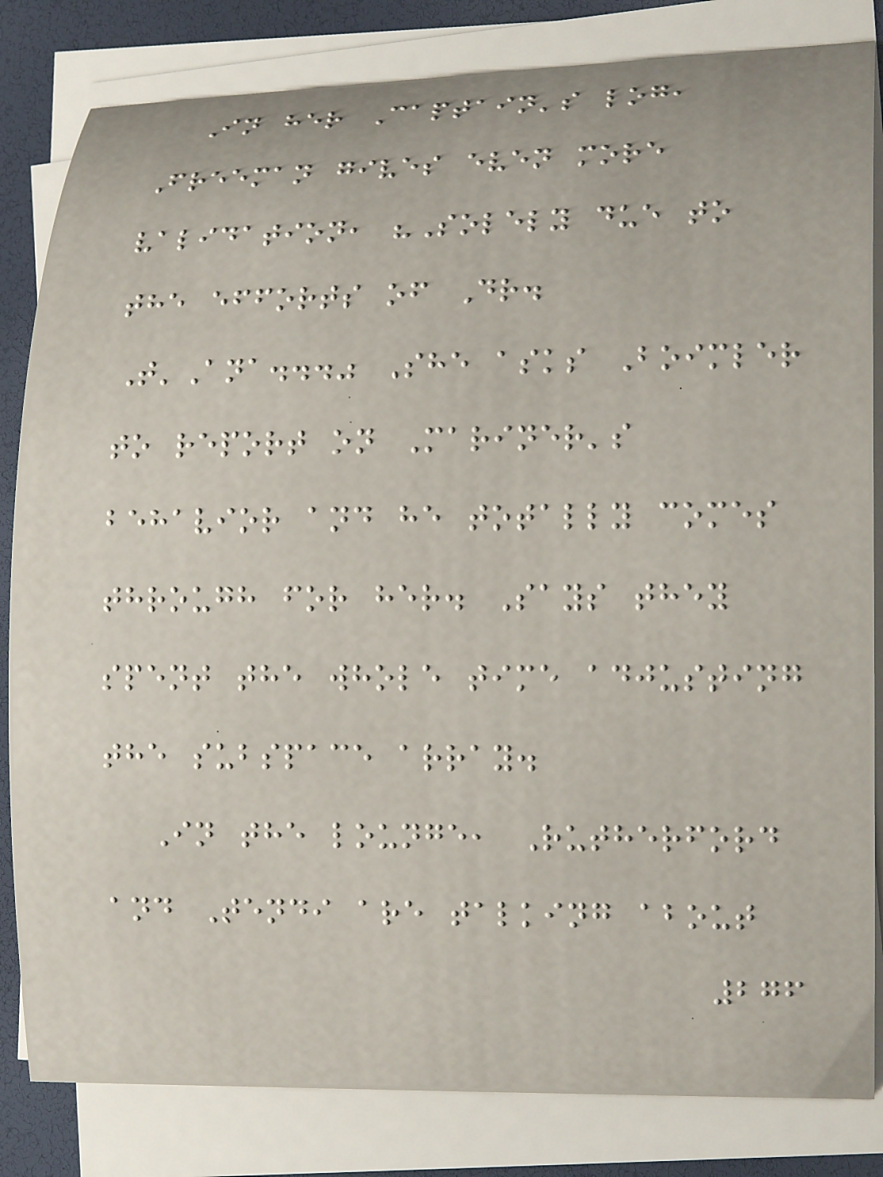In her Captain's log,
Freeman gives even more
validation, "Solely due to
the efforts of Dr.
T'Ana..." She asks Boimler
to report on Mariner's
behavior and he totally comes
through for her. Says they
spent the whole time adjusting
the subspace array.
In the lounge, Rutherford
and Tendi are talking about
276
